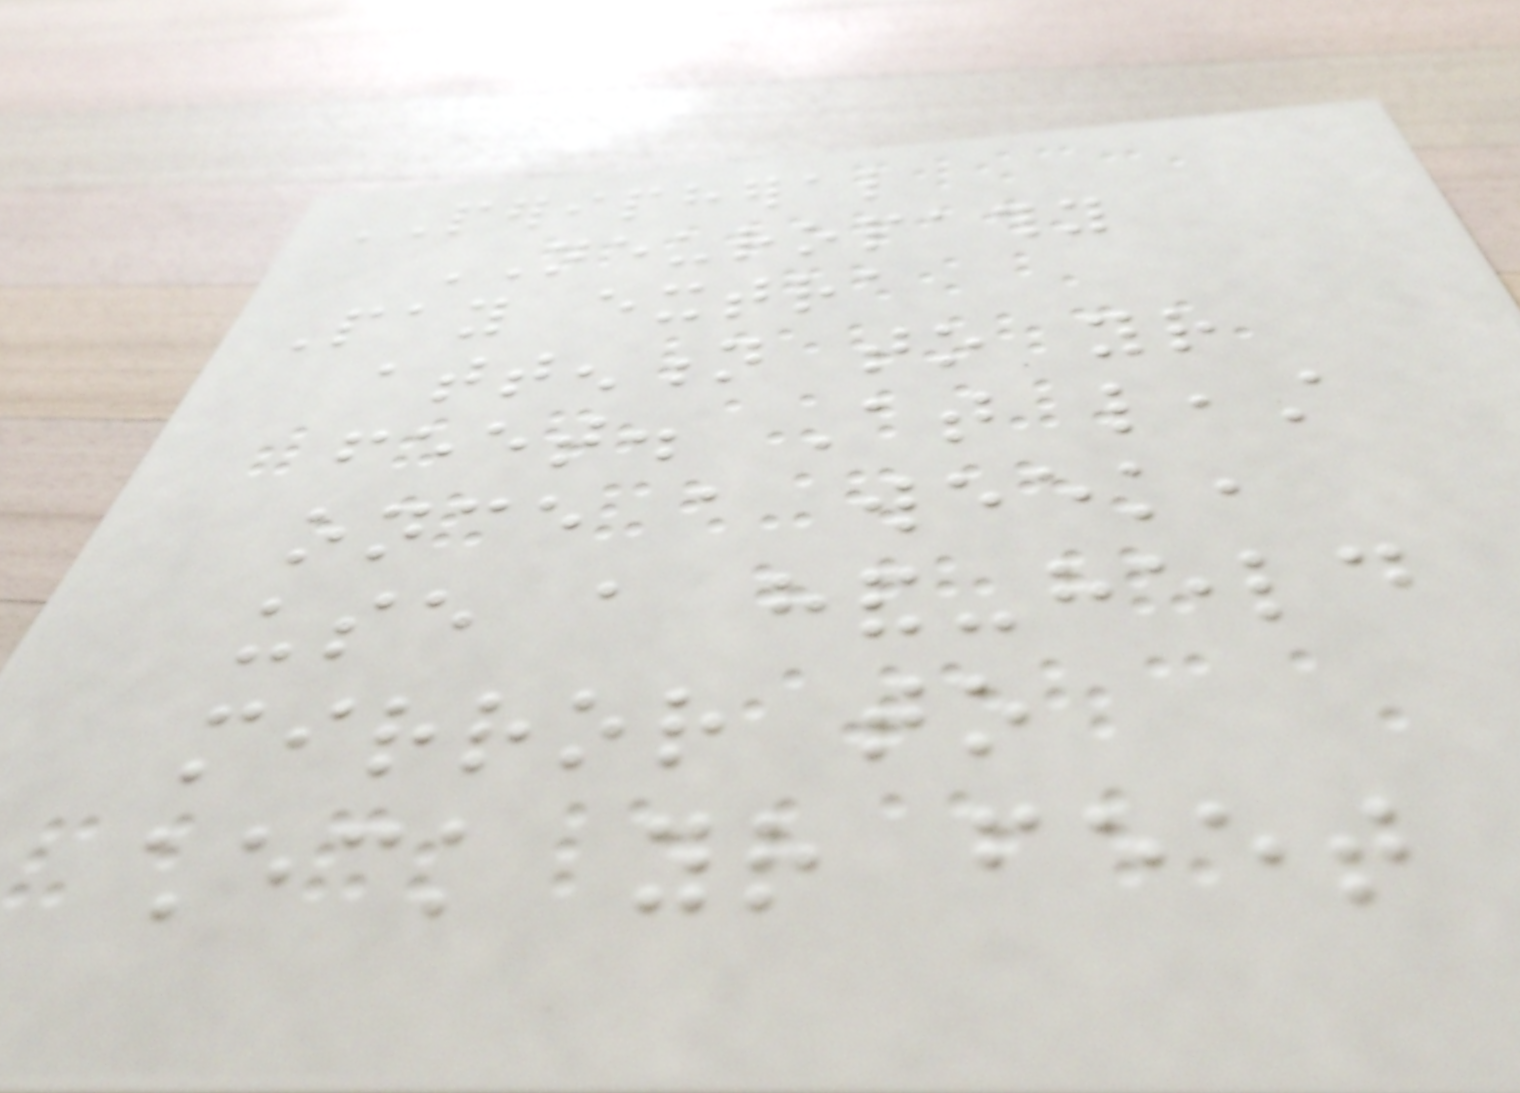PERIPHERAL
NEUROPATHY
Pay extra
attention to your
feet. At least
once a week,
use a hand-held
mirror to
check your feet
